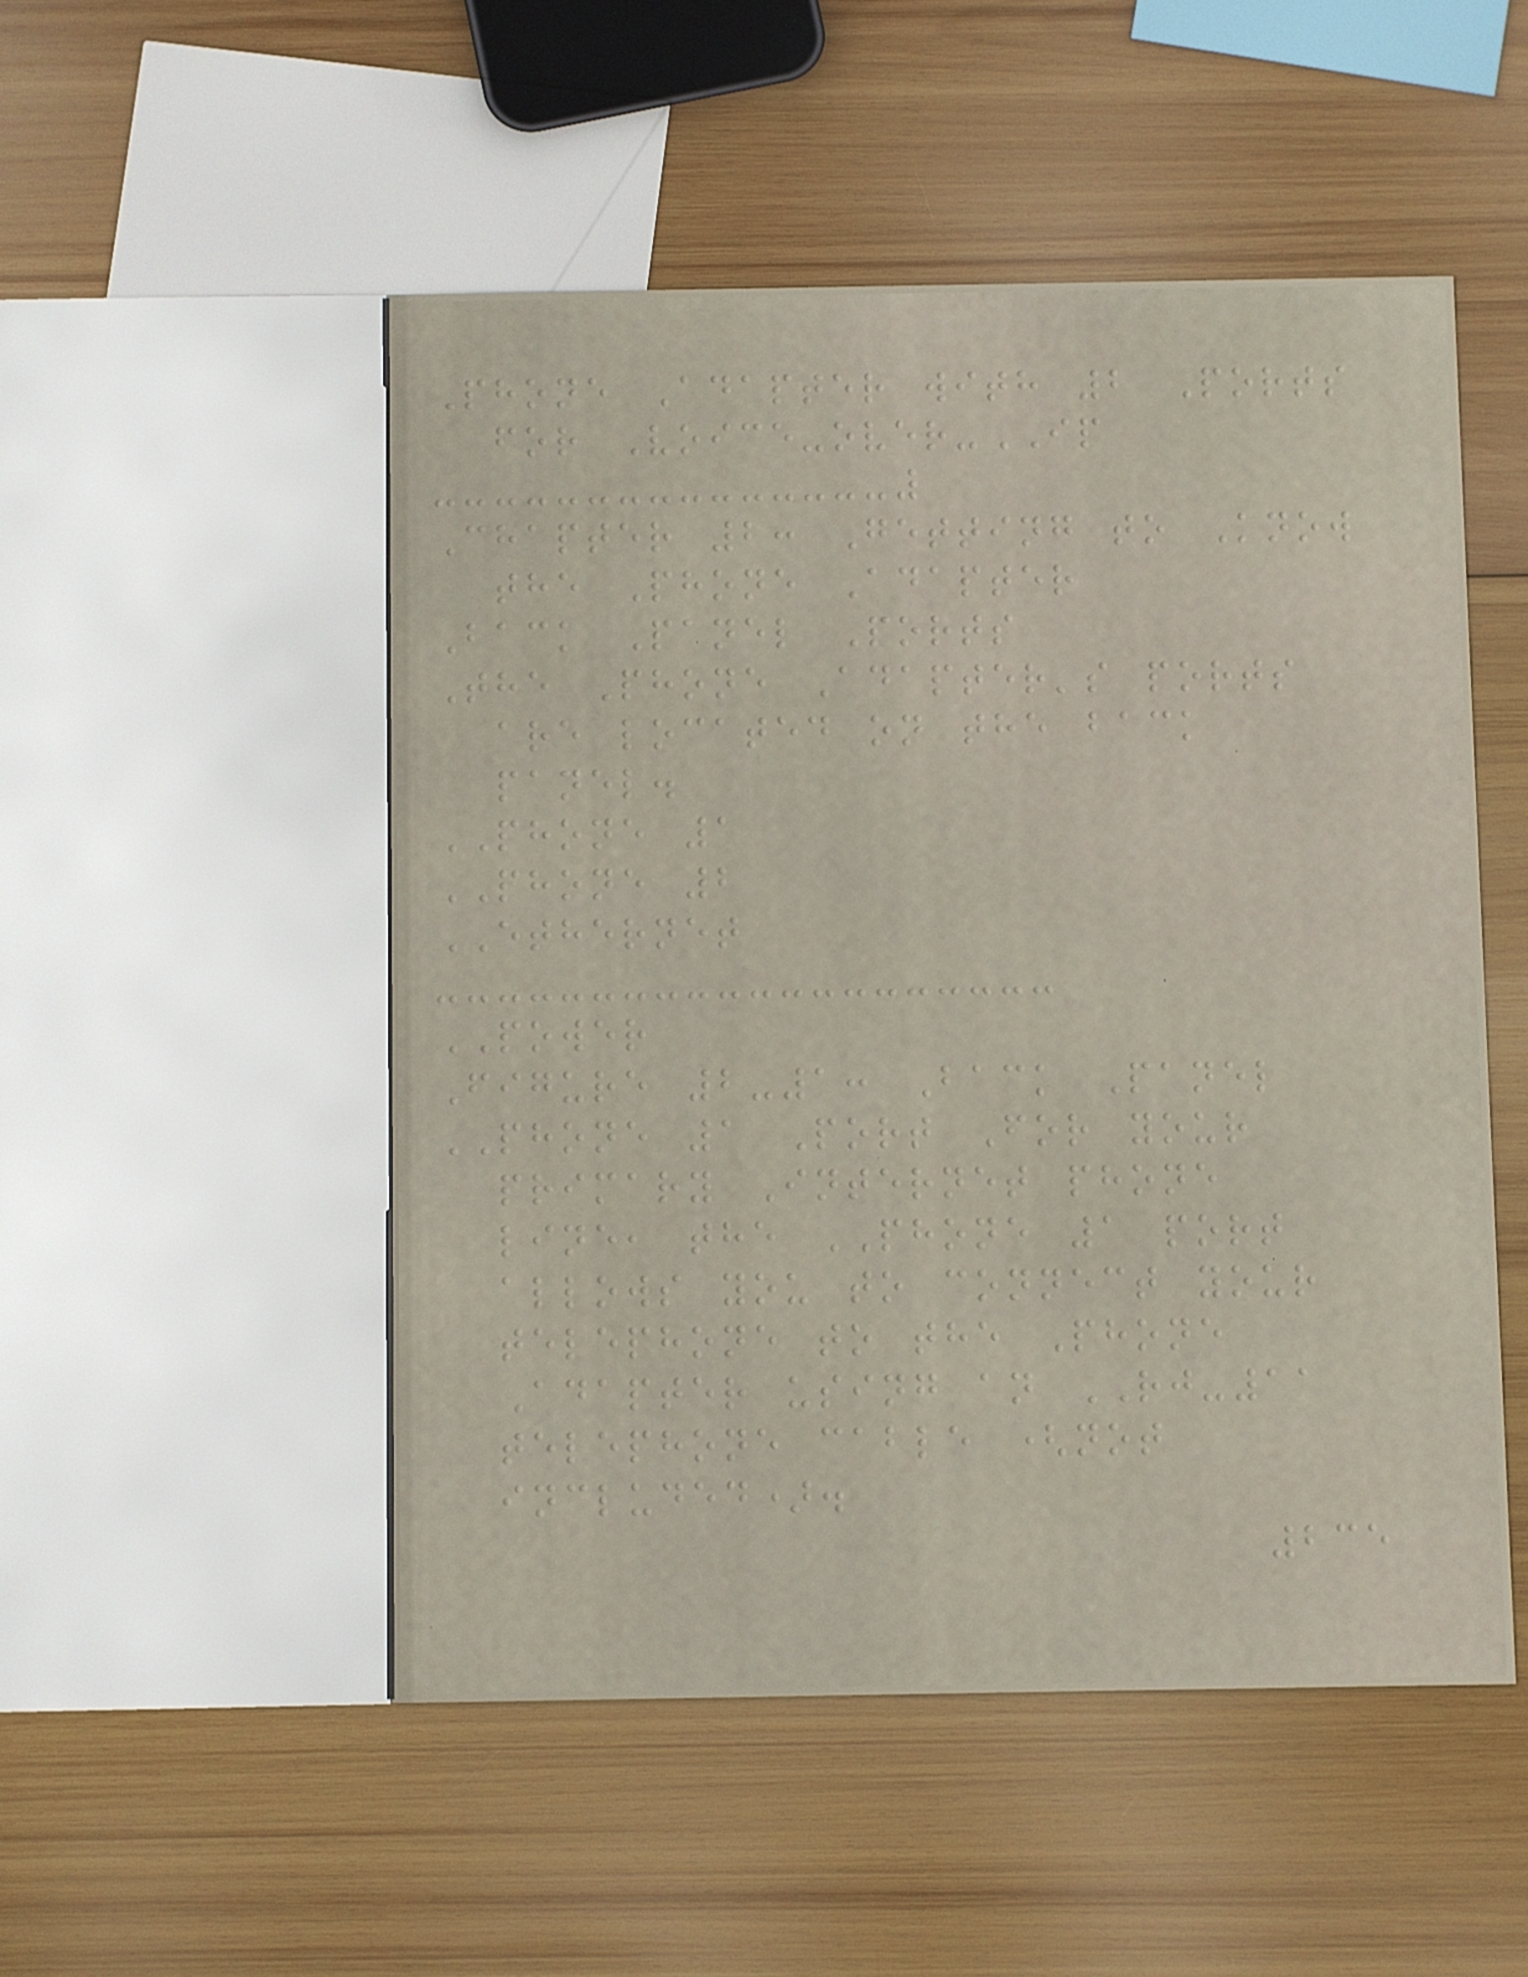Phone Adapter with 2 Ports
for Voice-over-IP
Chapter 2: Getting to Know
the Phone Adapter
Back Panel Ports
The Phone Adapter's ports
are located on the back
panel.
PHONE 1
PHONE 2
ETHERNET
POWER
Figure 2-1: Back Panel
PHONE 1 Port For your
primary Internet phone
line, the PHONE 1 port
allows you to connect your
telephone to the Phone
Adapter using an RJ-11
telephone cable (not
included).
235
